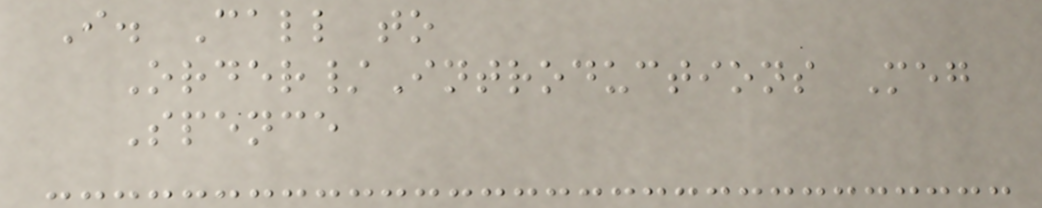I. Call to
Order/Introductions Meg
Spence
